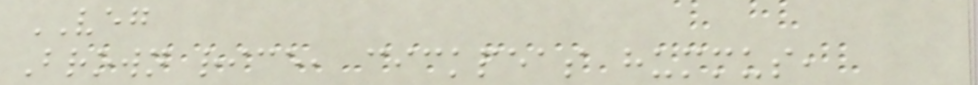VEG
Brown rice, cickpeas hummus,
